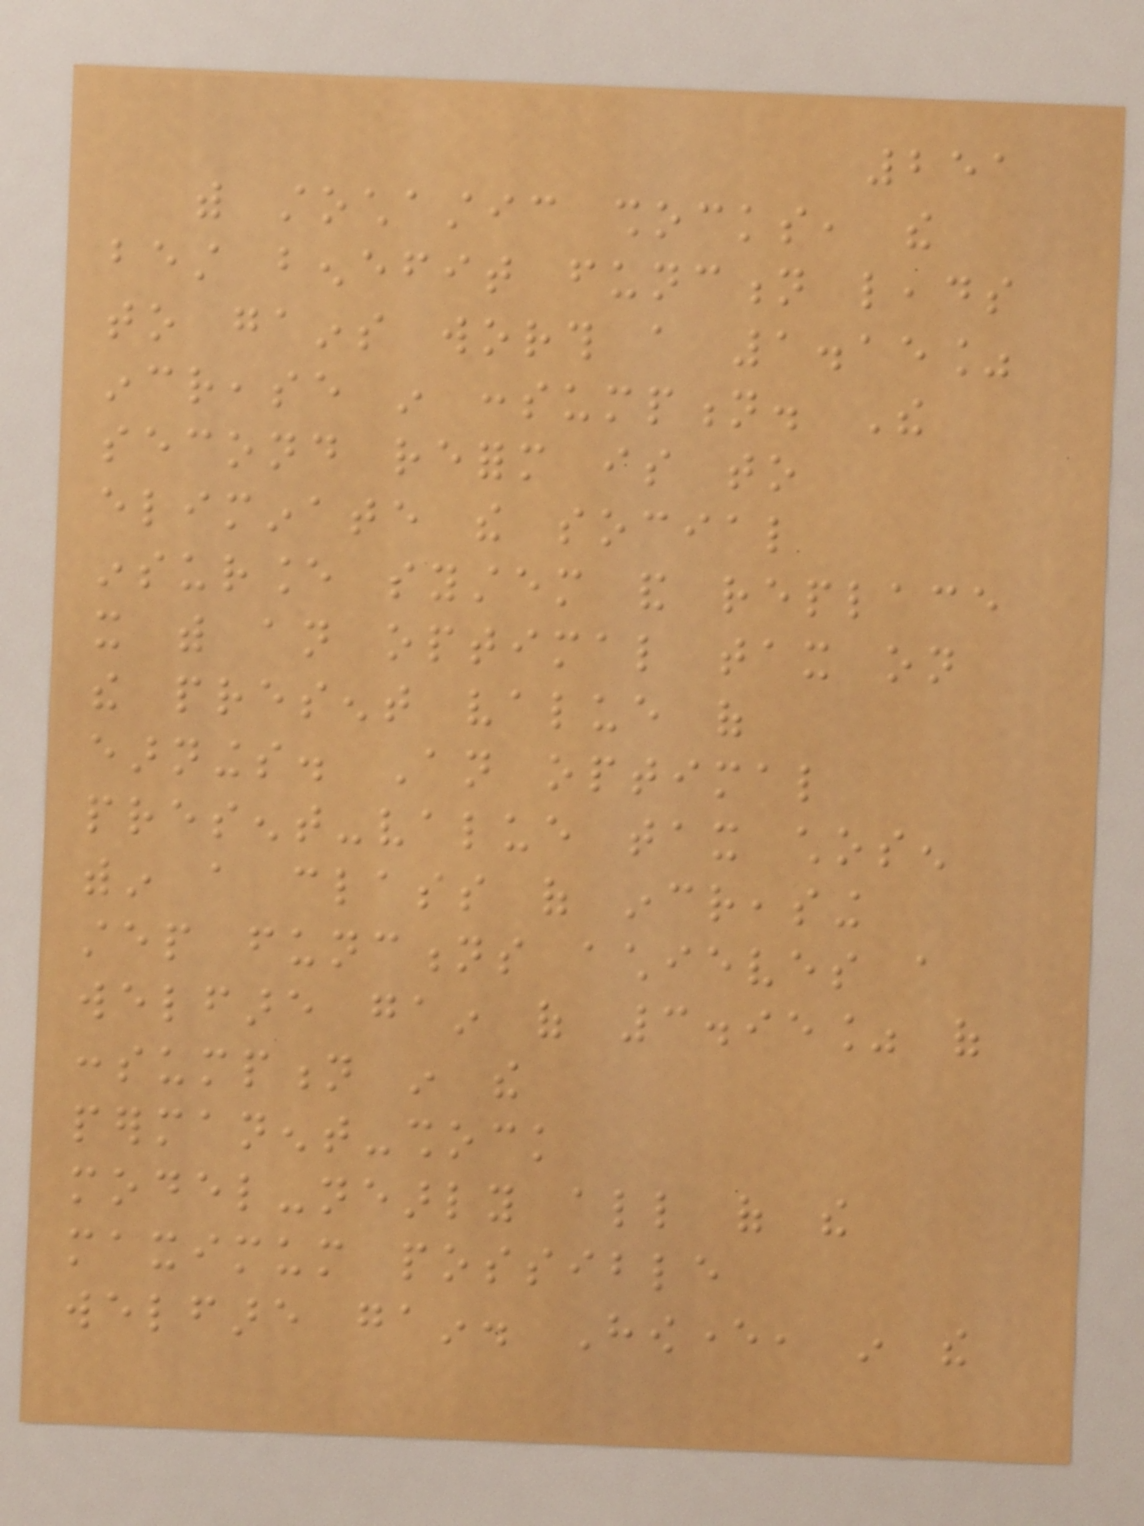251
with stochastic shocks, the
best benefit function leads
to gains worth a 1.15%
increase in consumption. The
second reform is to
eliminate the social
insurance system and replace
it with an optimal tax on
the present value of
earnings. An optimal
present-value tax chosen
within a class of increasing
step functions achieves a
welfare gain of 3.95% of
consumption in the
permanent-shock
model-nearly all of the
maximum possible
welfare gain. However, in the
